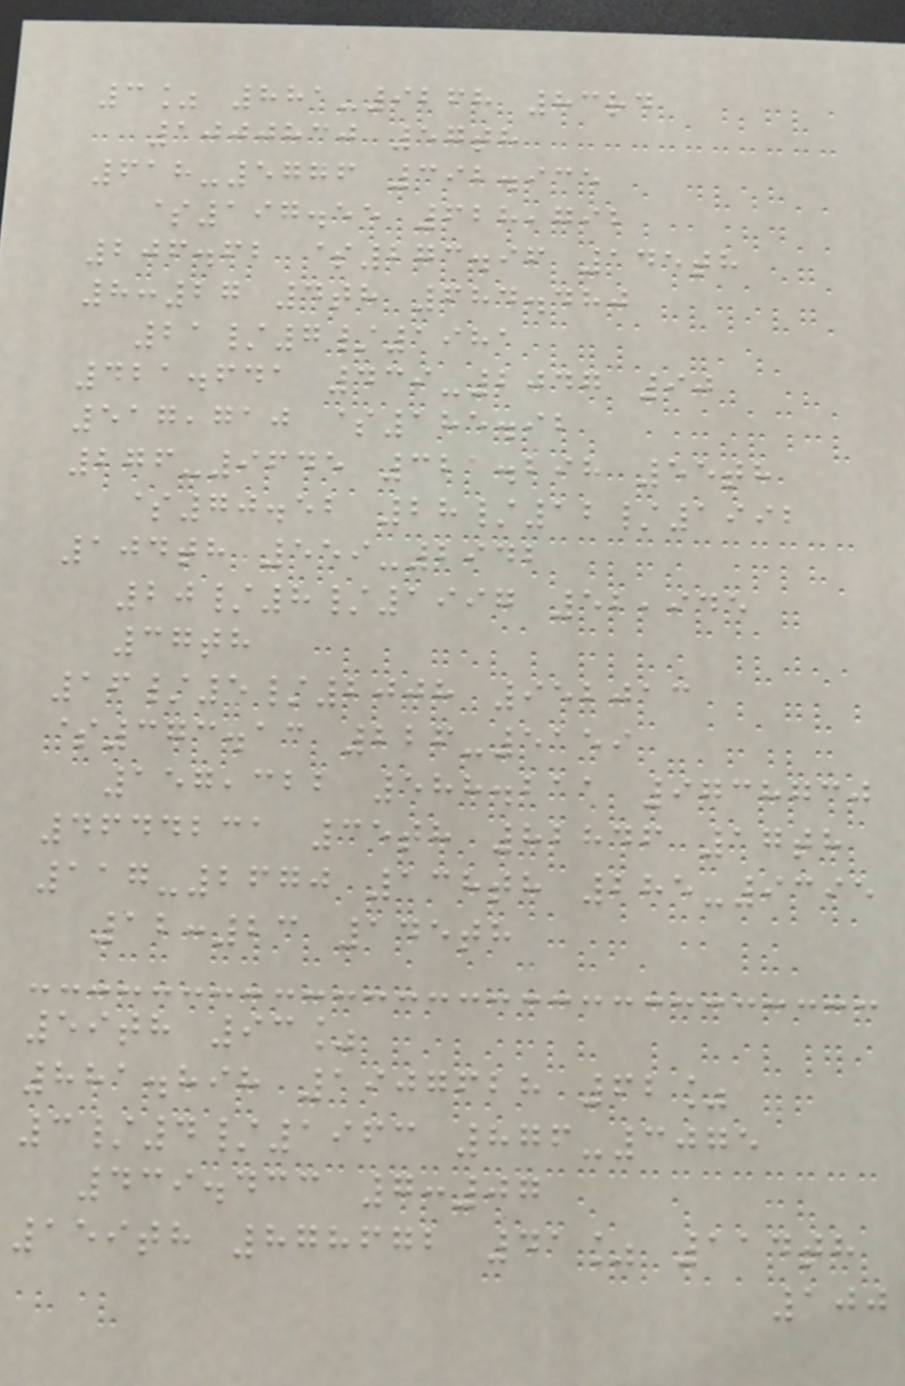3% 881-9268 83rd
1000830 57th
618-5776 392.935
$197.55 628,792
206.62 $273.96 145th
8:27 4th 684.480
21/7/1981
421.641 439-2047 90
517,710 $185.92
276-9645 321.298 55th
$70.52 28/12/1992
104th 559-2942
20/8/1997 52,945
37th
16/5/2008 952013
$373.13 226-5159
157,322 588.211 9738730
4644231 35th 82846 17th
117-2670 138th 285-9395
12:23 145th
59th 93%
881.898 1907628 62%
3/4/1963 876-3075
439.433 7:07
159th 878672 41% 114th
100
